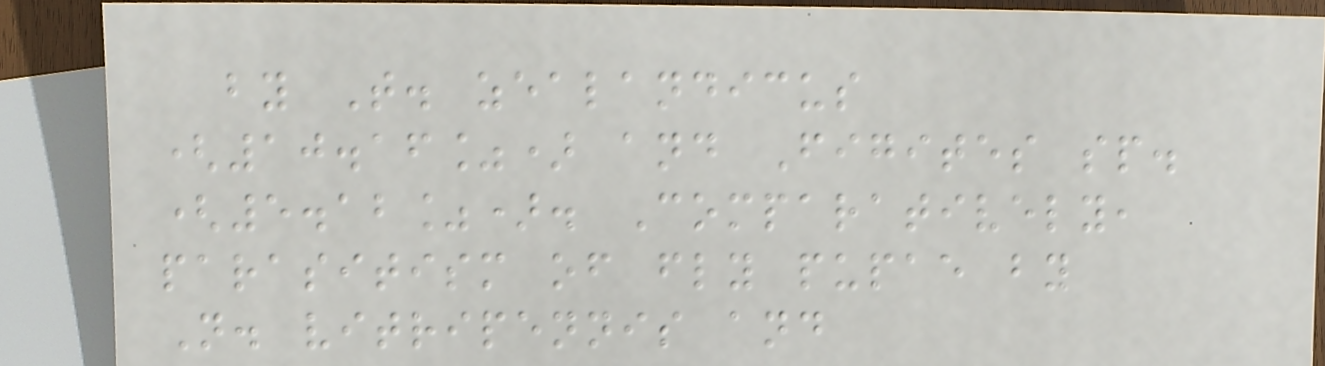by T. zealandicus
(10.16%) and Figites sp.
(5.12%). Comparatively,
parasitism of fly pupae by
N. vitripennis and
